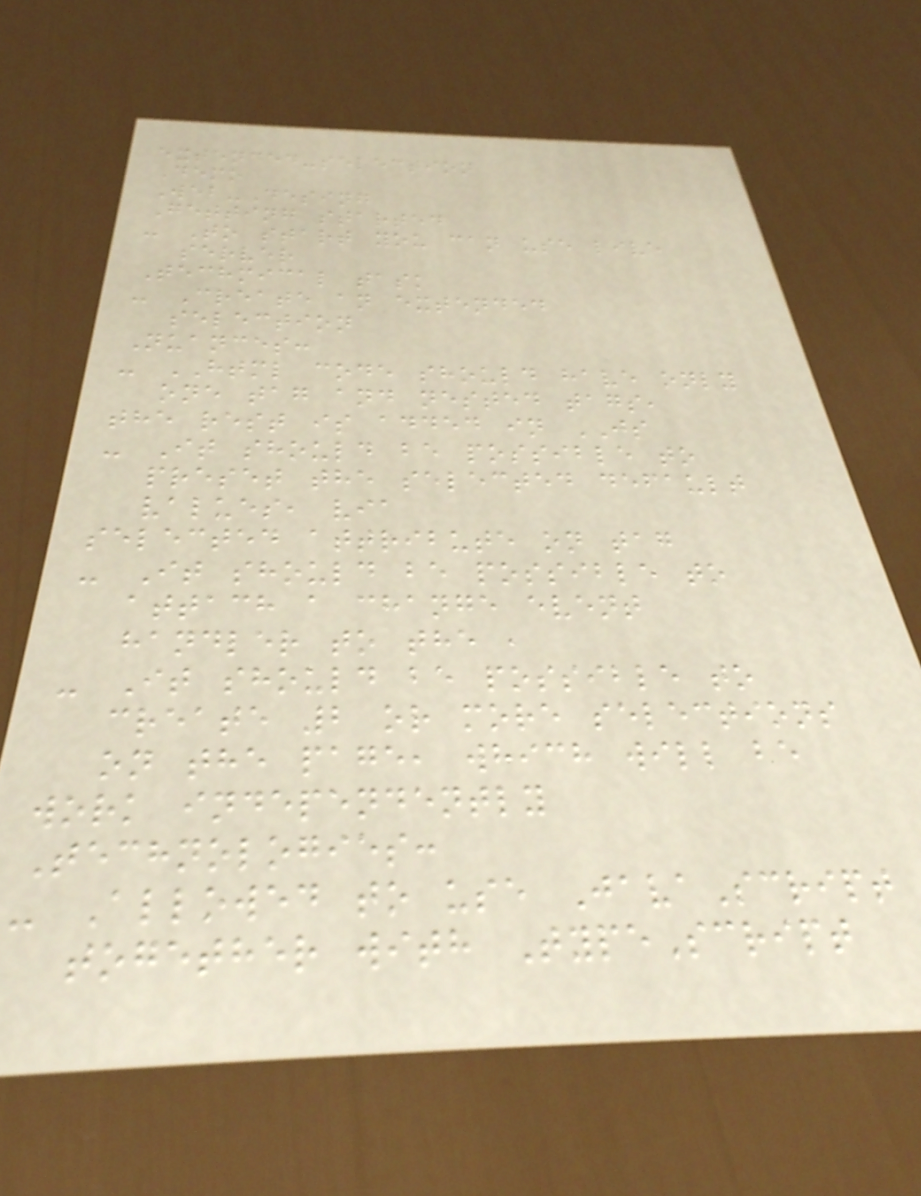extended-selection
Demo
Web-Desing
Getting started
- To start you can use live
server
Techmical task
- Create an extended
selection
Nuances:
- HTML code should have only
one tag and nested tags,
the rest is added in JS
- It should be possible to
preset the selected default
values, via
selected attribute on tag
- It should be possible to
attach a change event
handler to the ,
- It should be possible to
create 2 or more selections
on the page, which will be
work independently
Technologies:
- Allowed to use JavaScript
together with TypeScript
